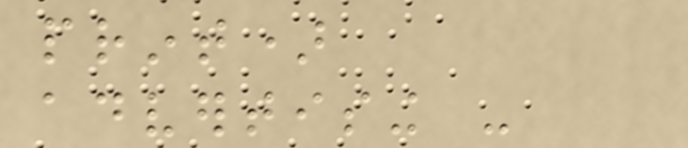print)
advertising -
